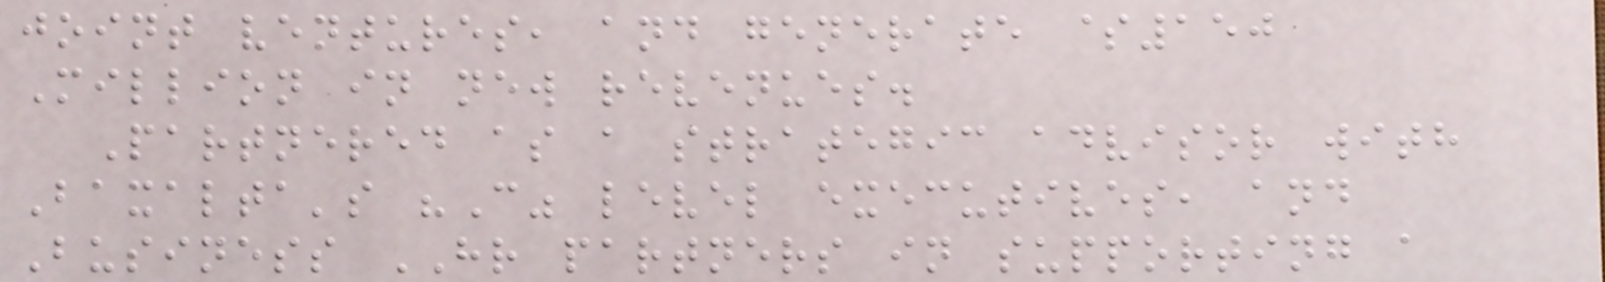joint ventures, and generate $150
Million in new revenues.
Partnered as a strategic advisor with
Baxalta's "C" level executives, and
Business HR partners in supporting a
